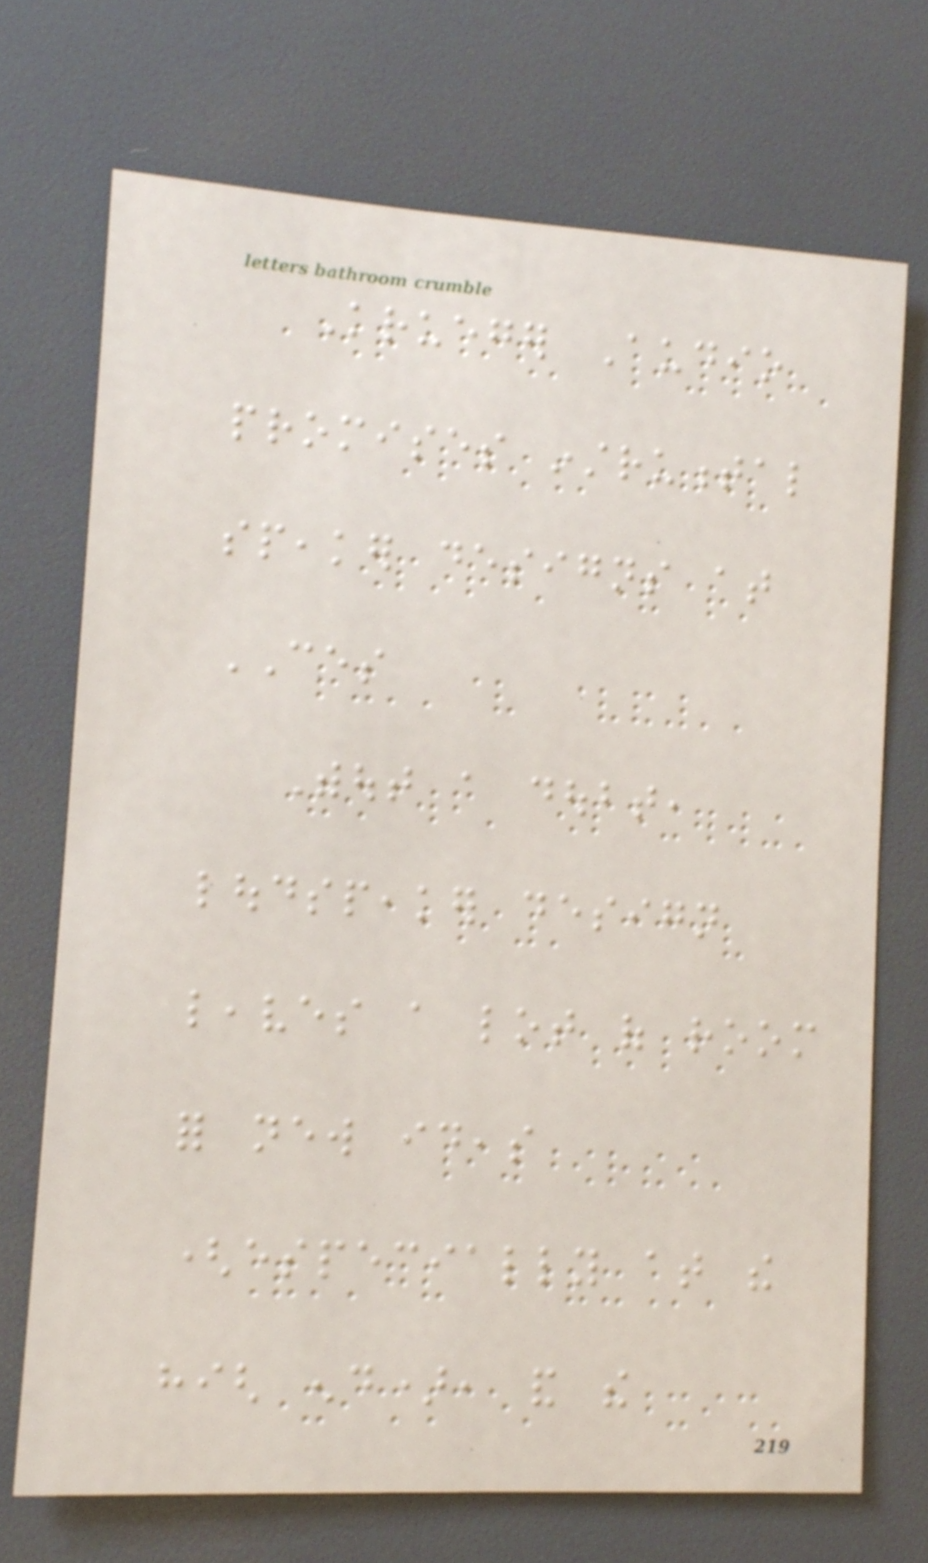Krueger Audio
promises instrumental
speaker designs at
CES
Without a doubt,
loudspeaker design
leaves a lot of room
for new ideas
(especially at the
high end), and the
